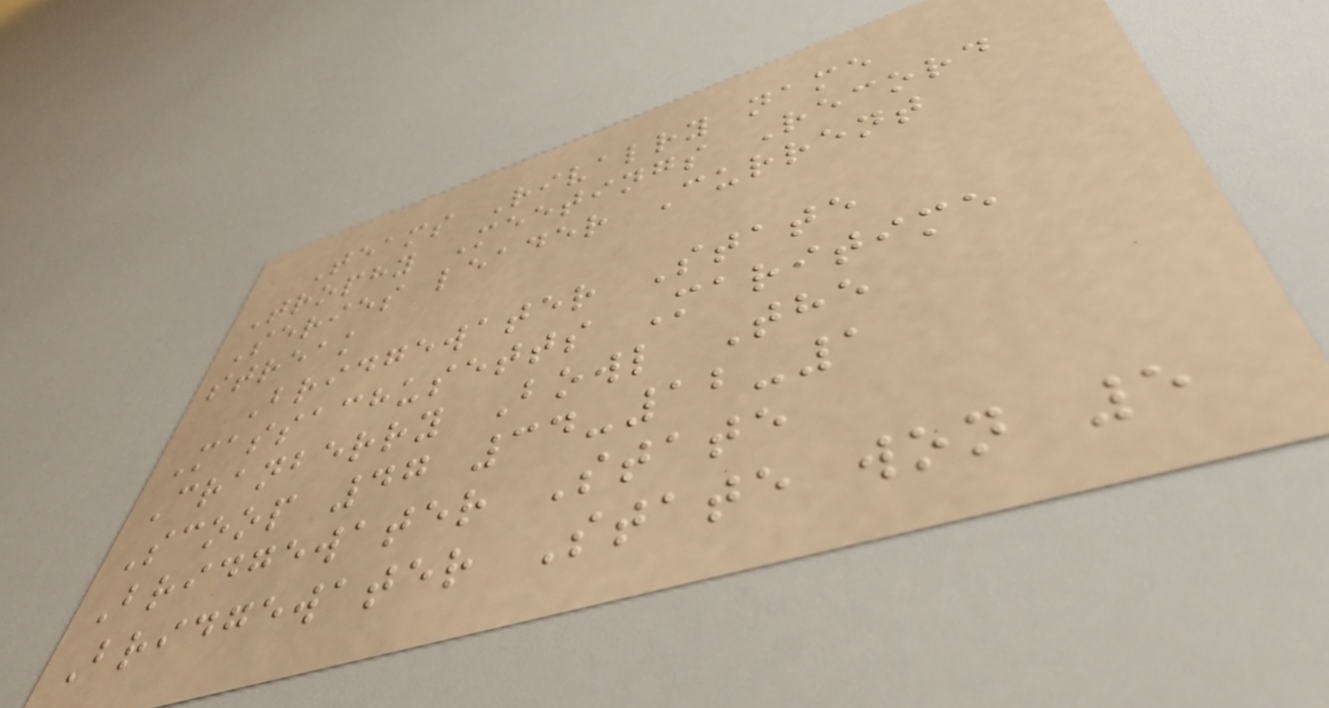Teams Rivalry name
Trophy Meetings Record
Series leader Current
streak
Bridgewater State
Massachusetts Maritime
Cranberry Bowl The
Scoop 47 34-12-1
Bridgewater State
Bridgewater State won 5
